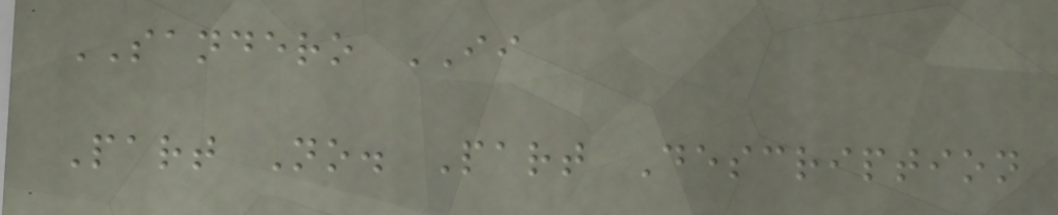SANDERO II
Part No. Part Description
